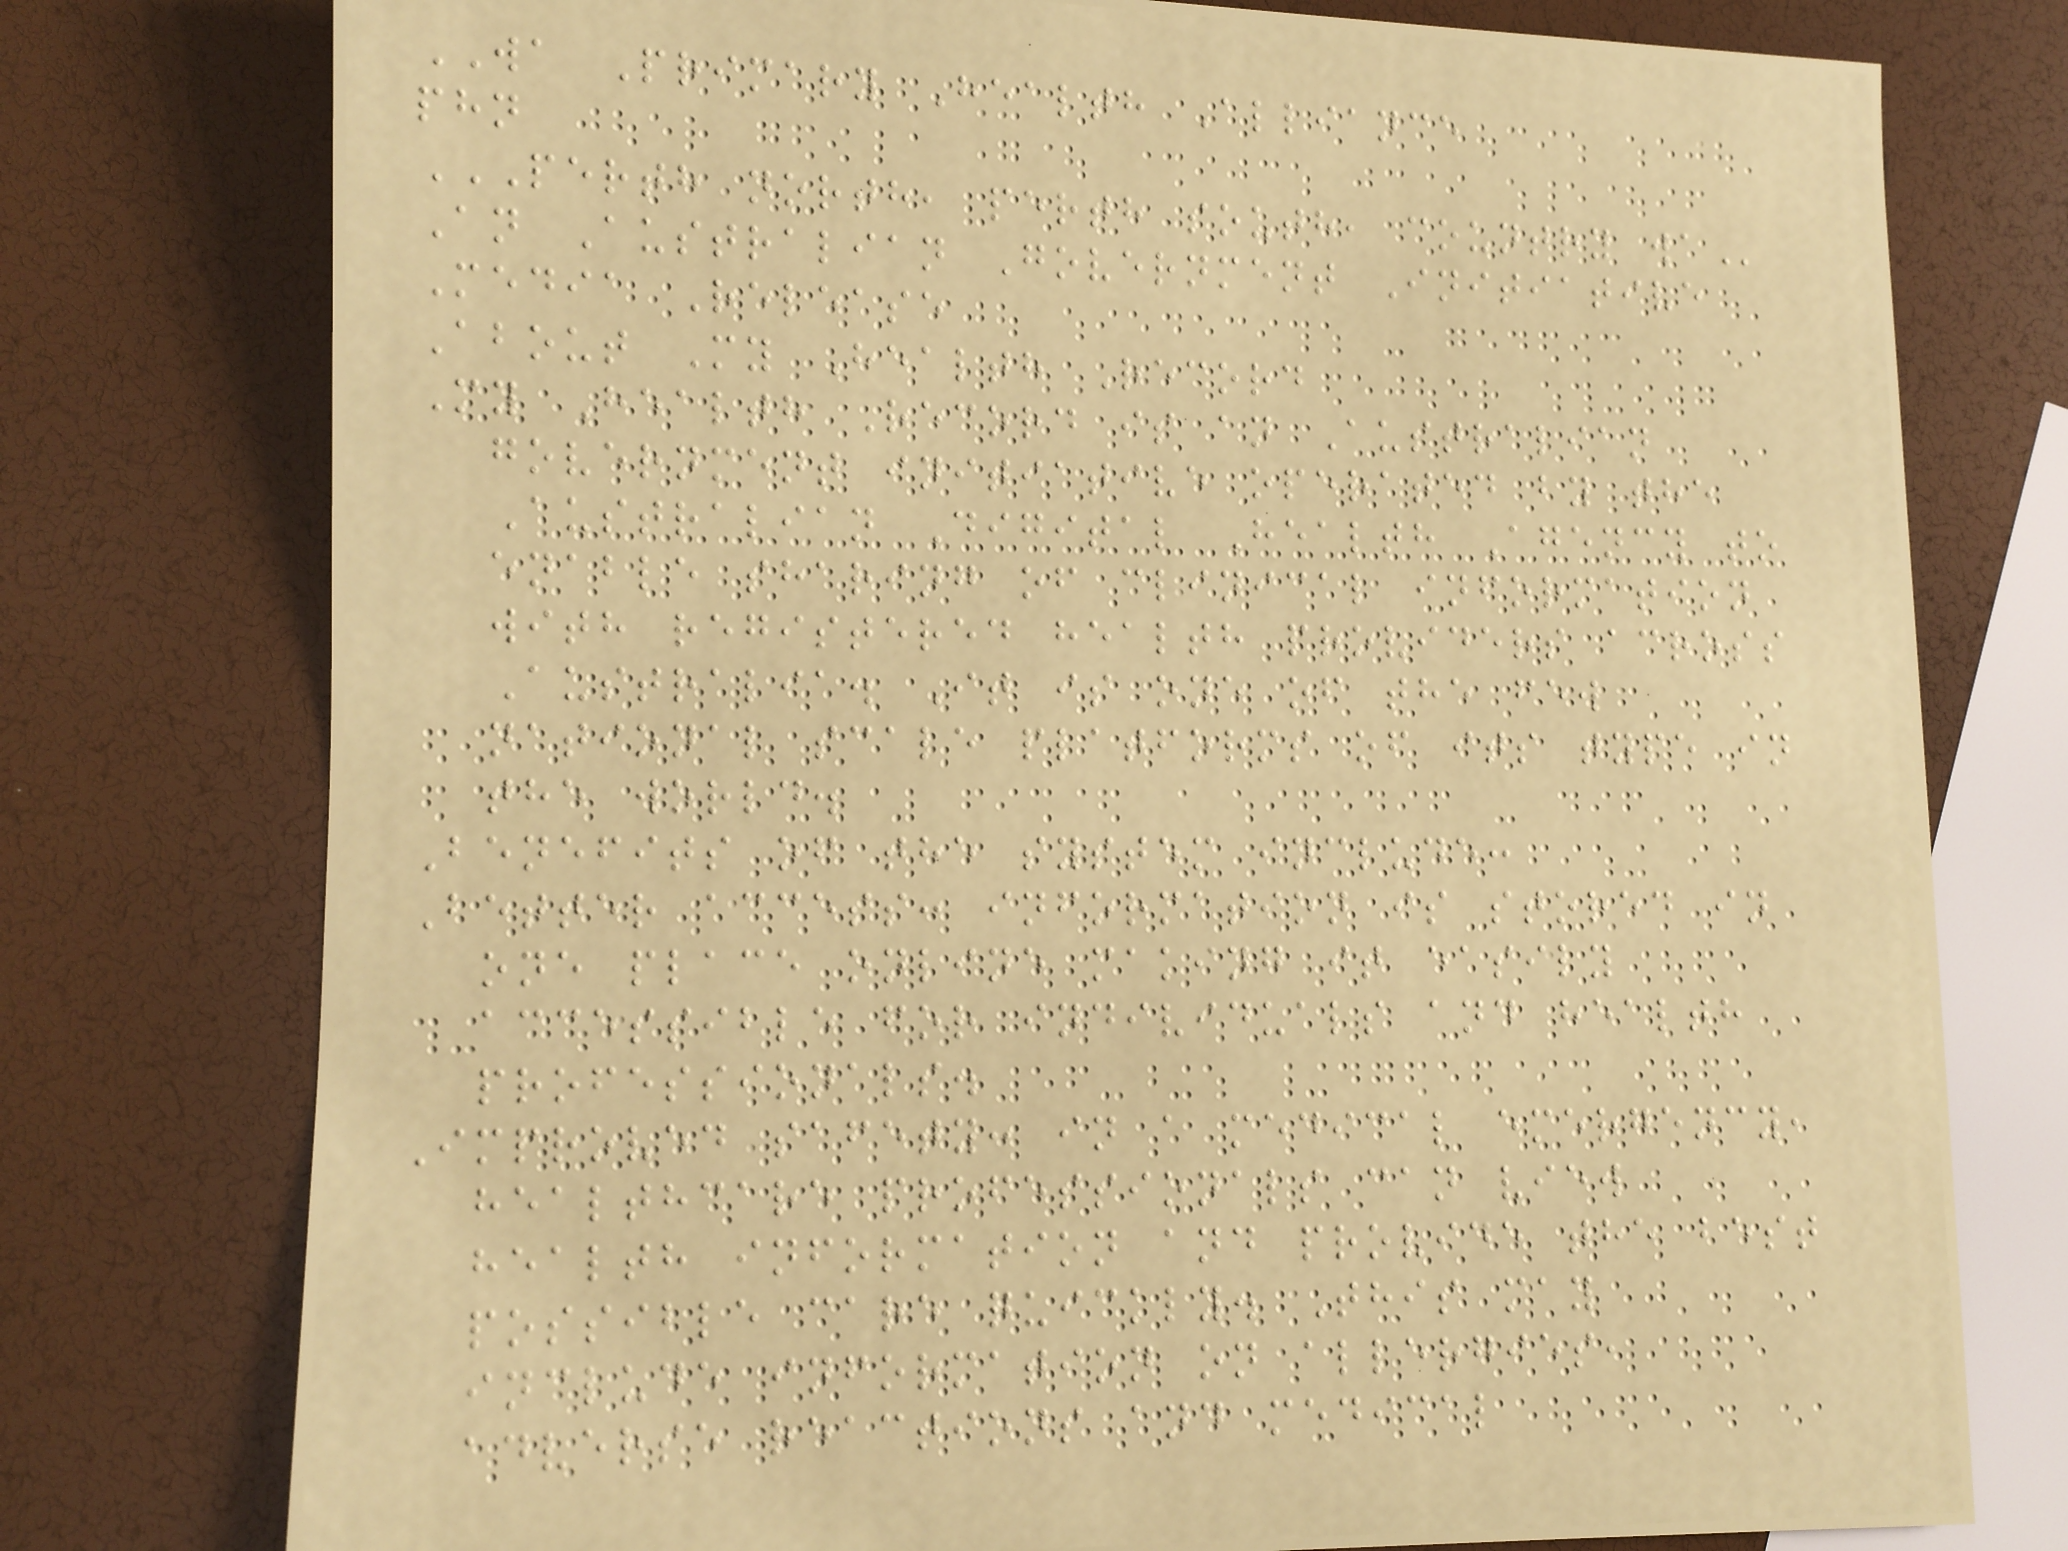WA Primary Health Alliance
phn
PERTH NORTH, PERTH SOUTH, COUNTRY WA
An Australian Government Initiative
Media Release
About My Health Record
My Health Record is an Australian
government initiative operated by the
Australian Digital Health Agency to
enable sharing of clinical information
with registered health providers across
Australia. It is one of the few
national scale platforms of its type in
the world.
Benefits of the system include:
Better access: information is stored in
one place online making it easily
accessible for individuals and health
professionals.
Improved safety: in a medical emergency,
healthcare professionals can view
health information and provide the best
possible care quickly. This may
include information on allergies,
adverse reactions and medical
